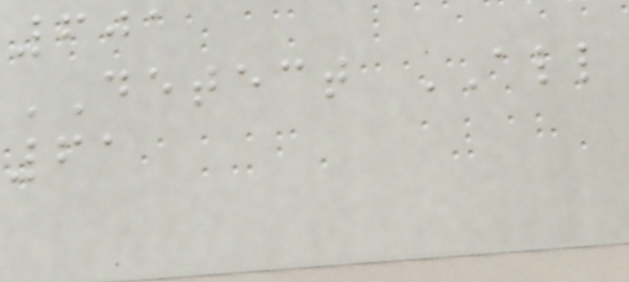601
DETECT ALL
61
